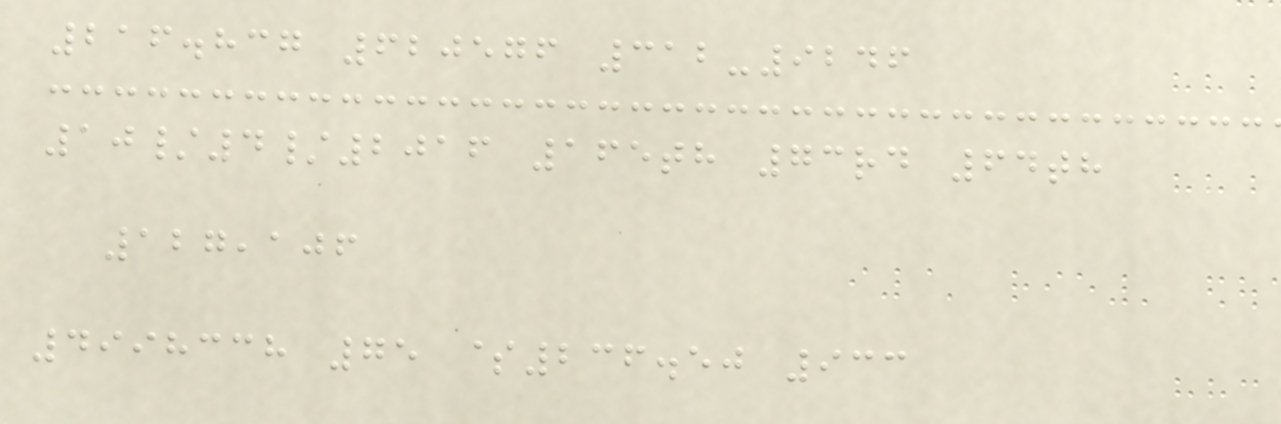216.837 620576 312-9246
10/4/2016 165th 73rd 64th
127,106
4998338 75 $236.50 933
